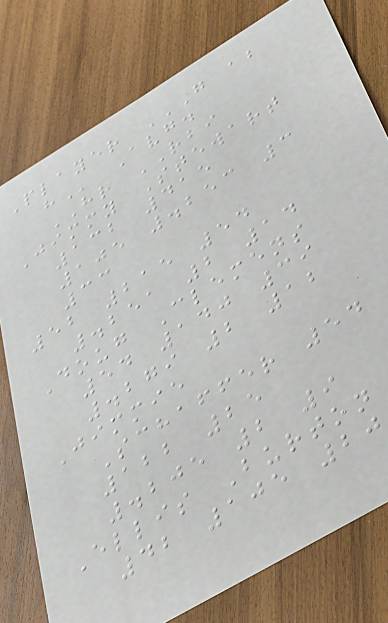Player G AB
H Avg.
HR RBI
Jimmy Stewart
132 415
105 .253 3
33
52 215 54
.251 2 14
Doug Clemens
54 140 39
.279 2 12
Jimmie
Schaffer 54
122 25
.205 2 9
Ellis Burton
42 105 20
